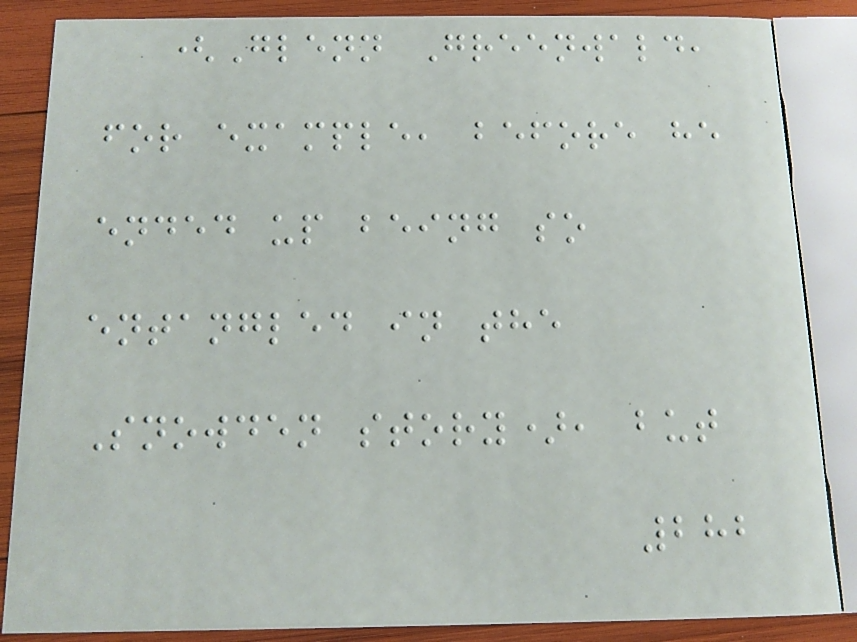(Glenn Greenwald,
for example, before he
ended up being so
entangled in the
Snowden story), but
282
